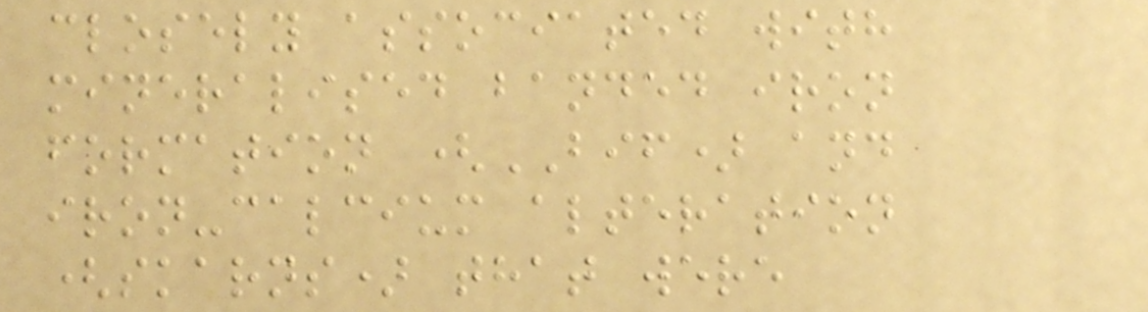closely associated with
mineralised banded iron
formation (BIF) and
iron-calcium alteration
(skarns) that were
